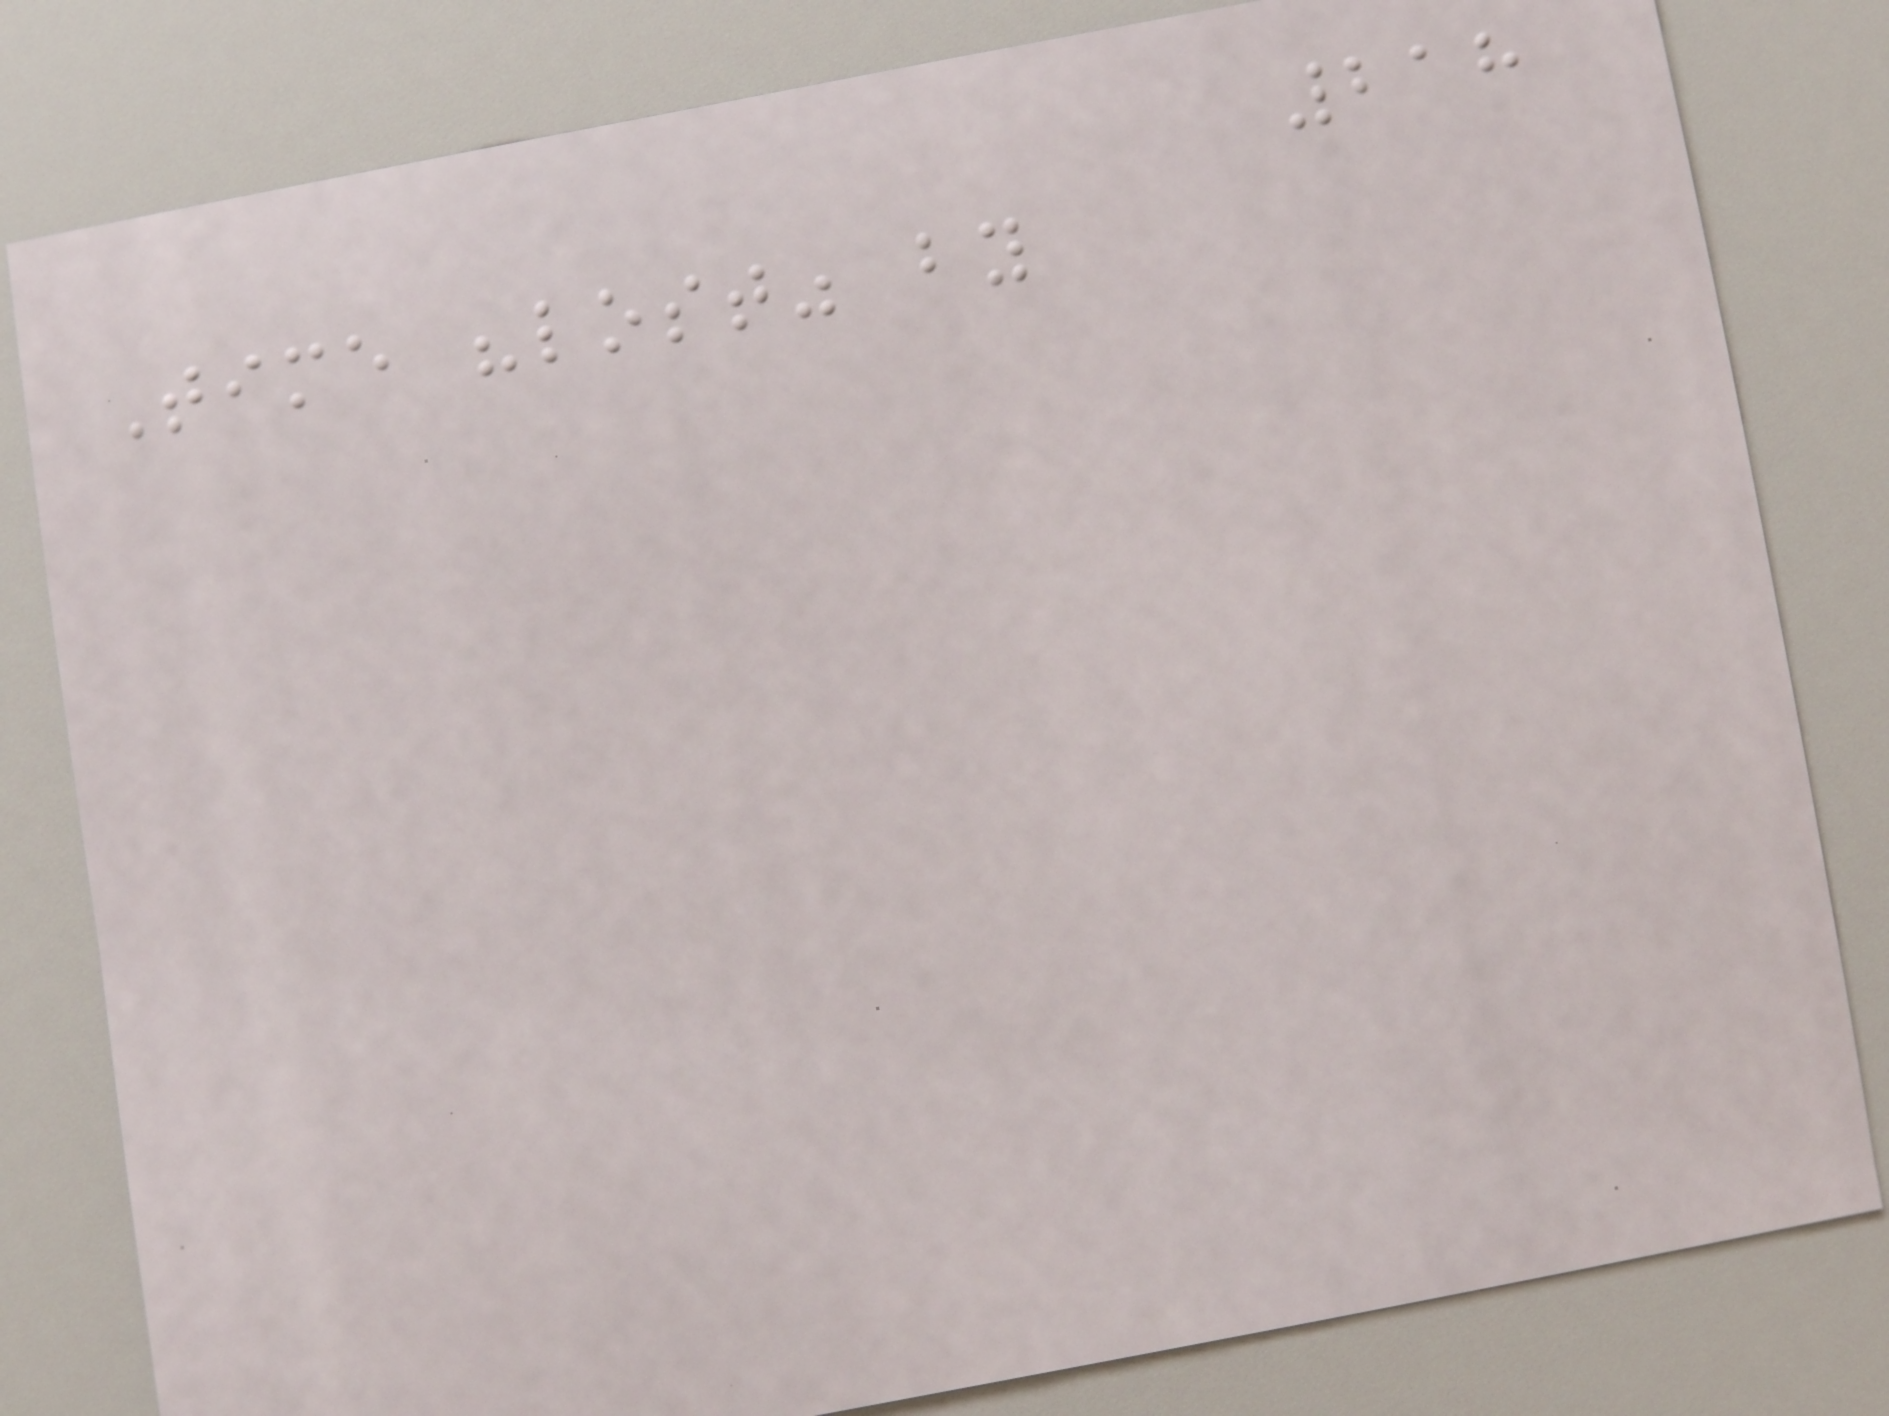218
Time "lost" by
